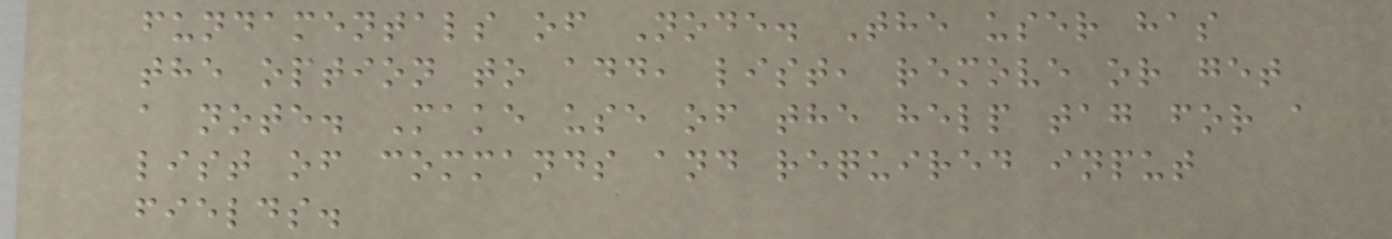fundamentals of Node. The user has
the option to add, list, remove or get
a note. Make use of the help tag for a
list of commands and required input
fields.
